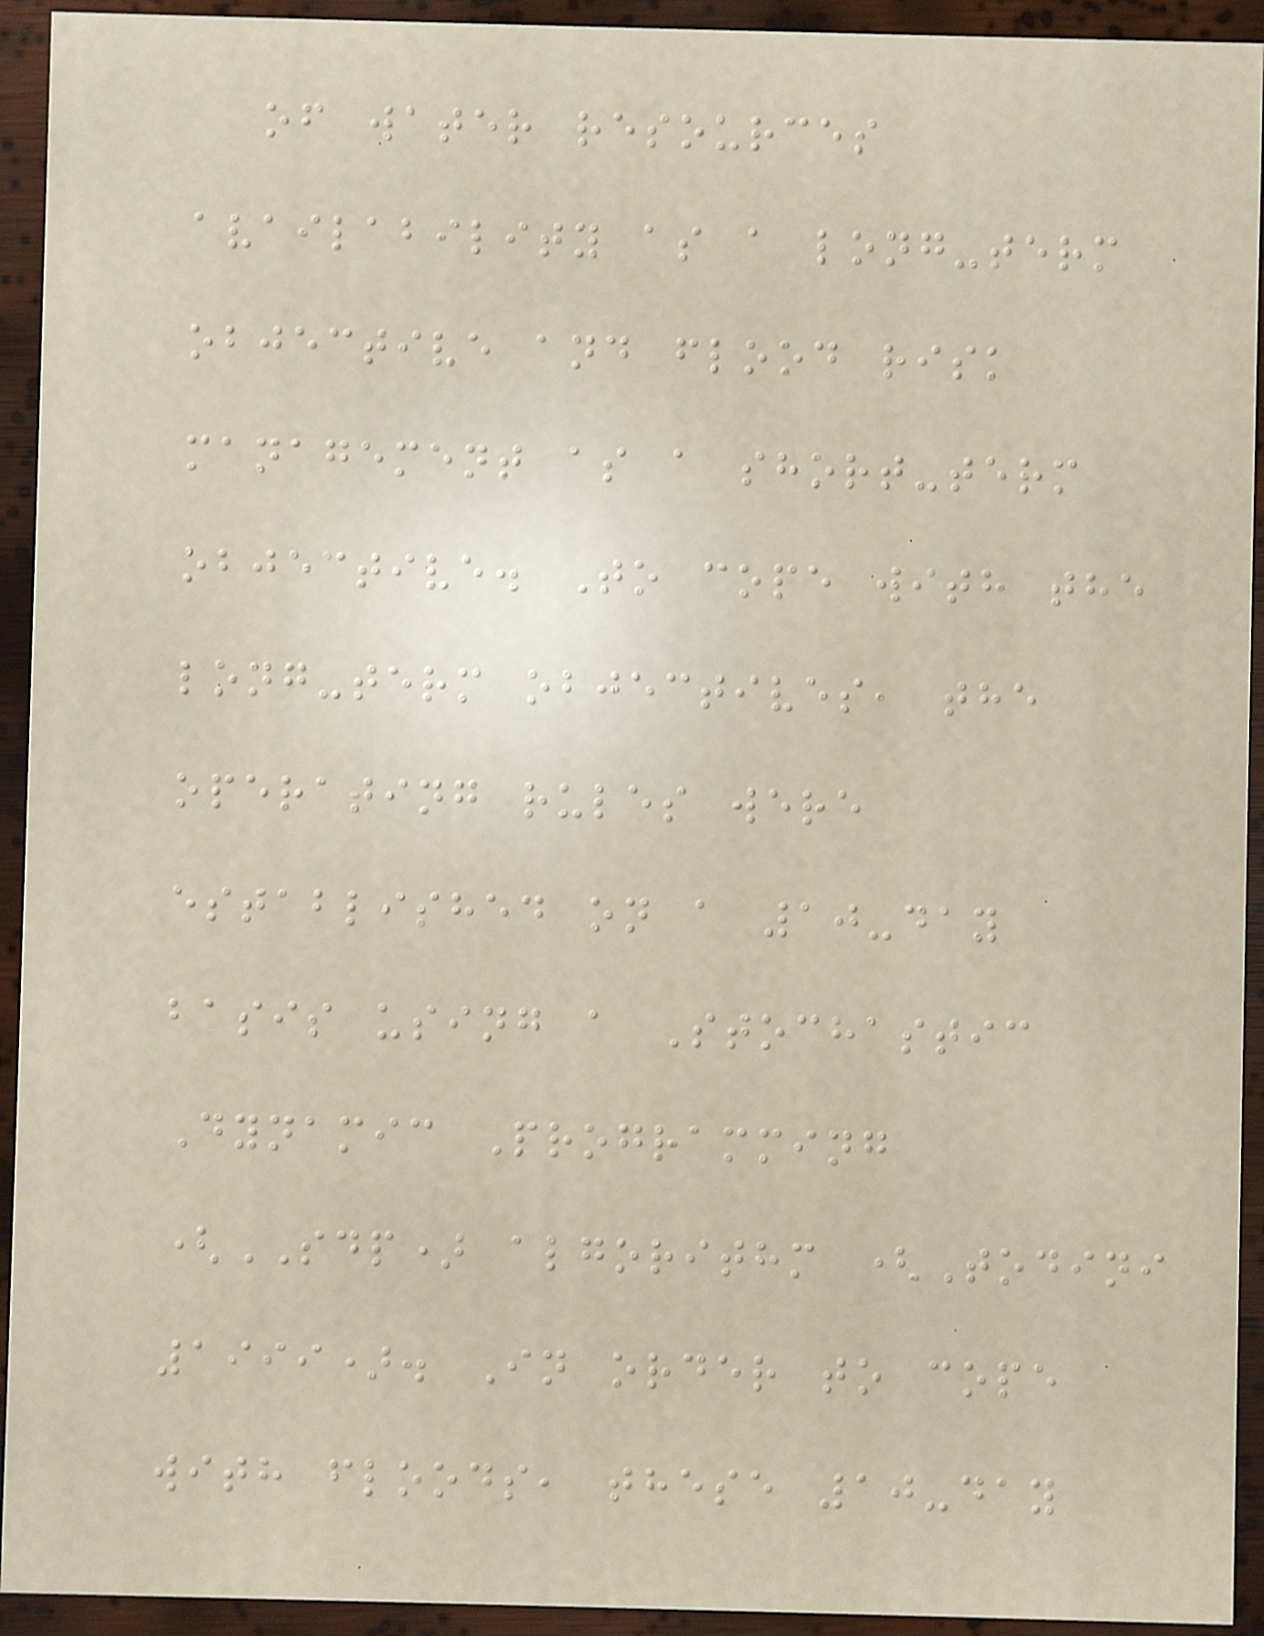of water resources
availability as a long-term
objective and flood risk
management as a short-term
objective. To cope with the
long-term objectives, the
operating rules were
established on a 10-day
basis using a Stochastic
Dynamic Programming
(SDP) algorithm (Todini
1999). In order to cope
with floods, these 10-day
